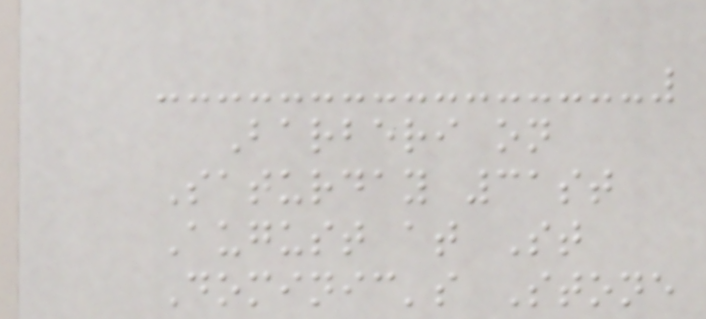Barberi on
Saturday 31st
August at St
Dominic's Stone
